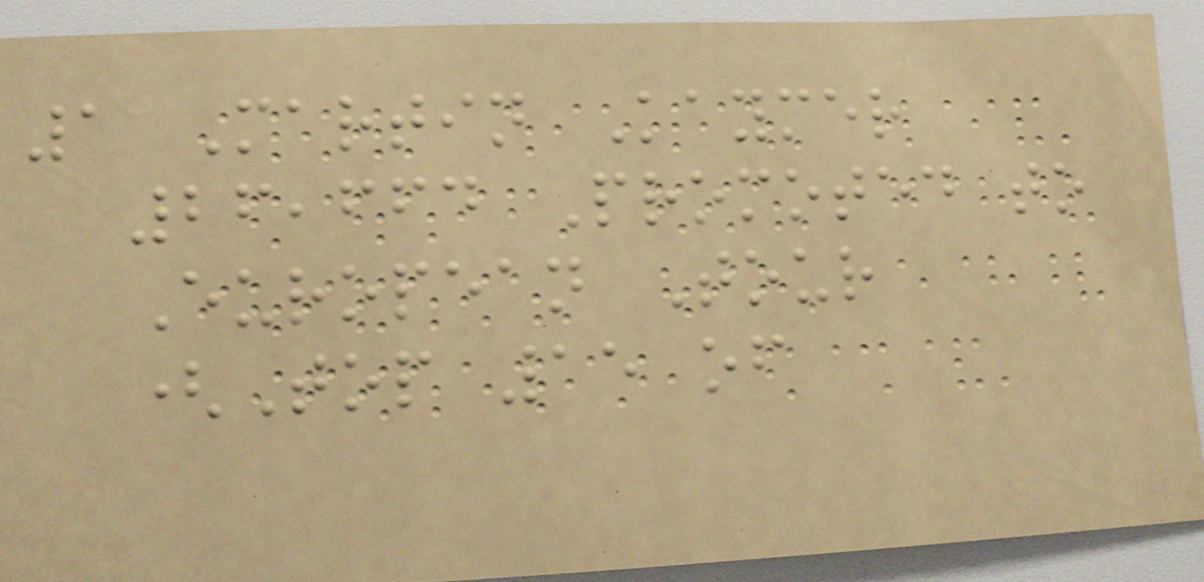1 Martin Kaymer
26,664 Promoted to
European Tour
(Top 15 of
